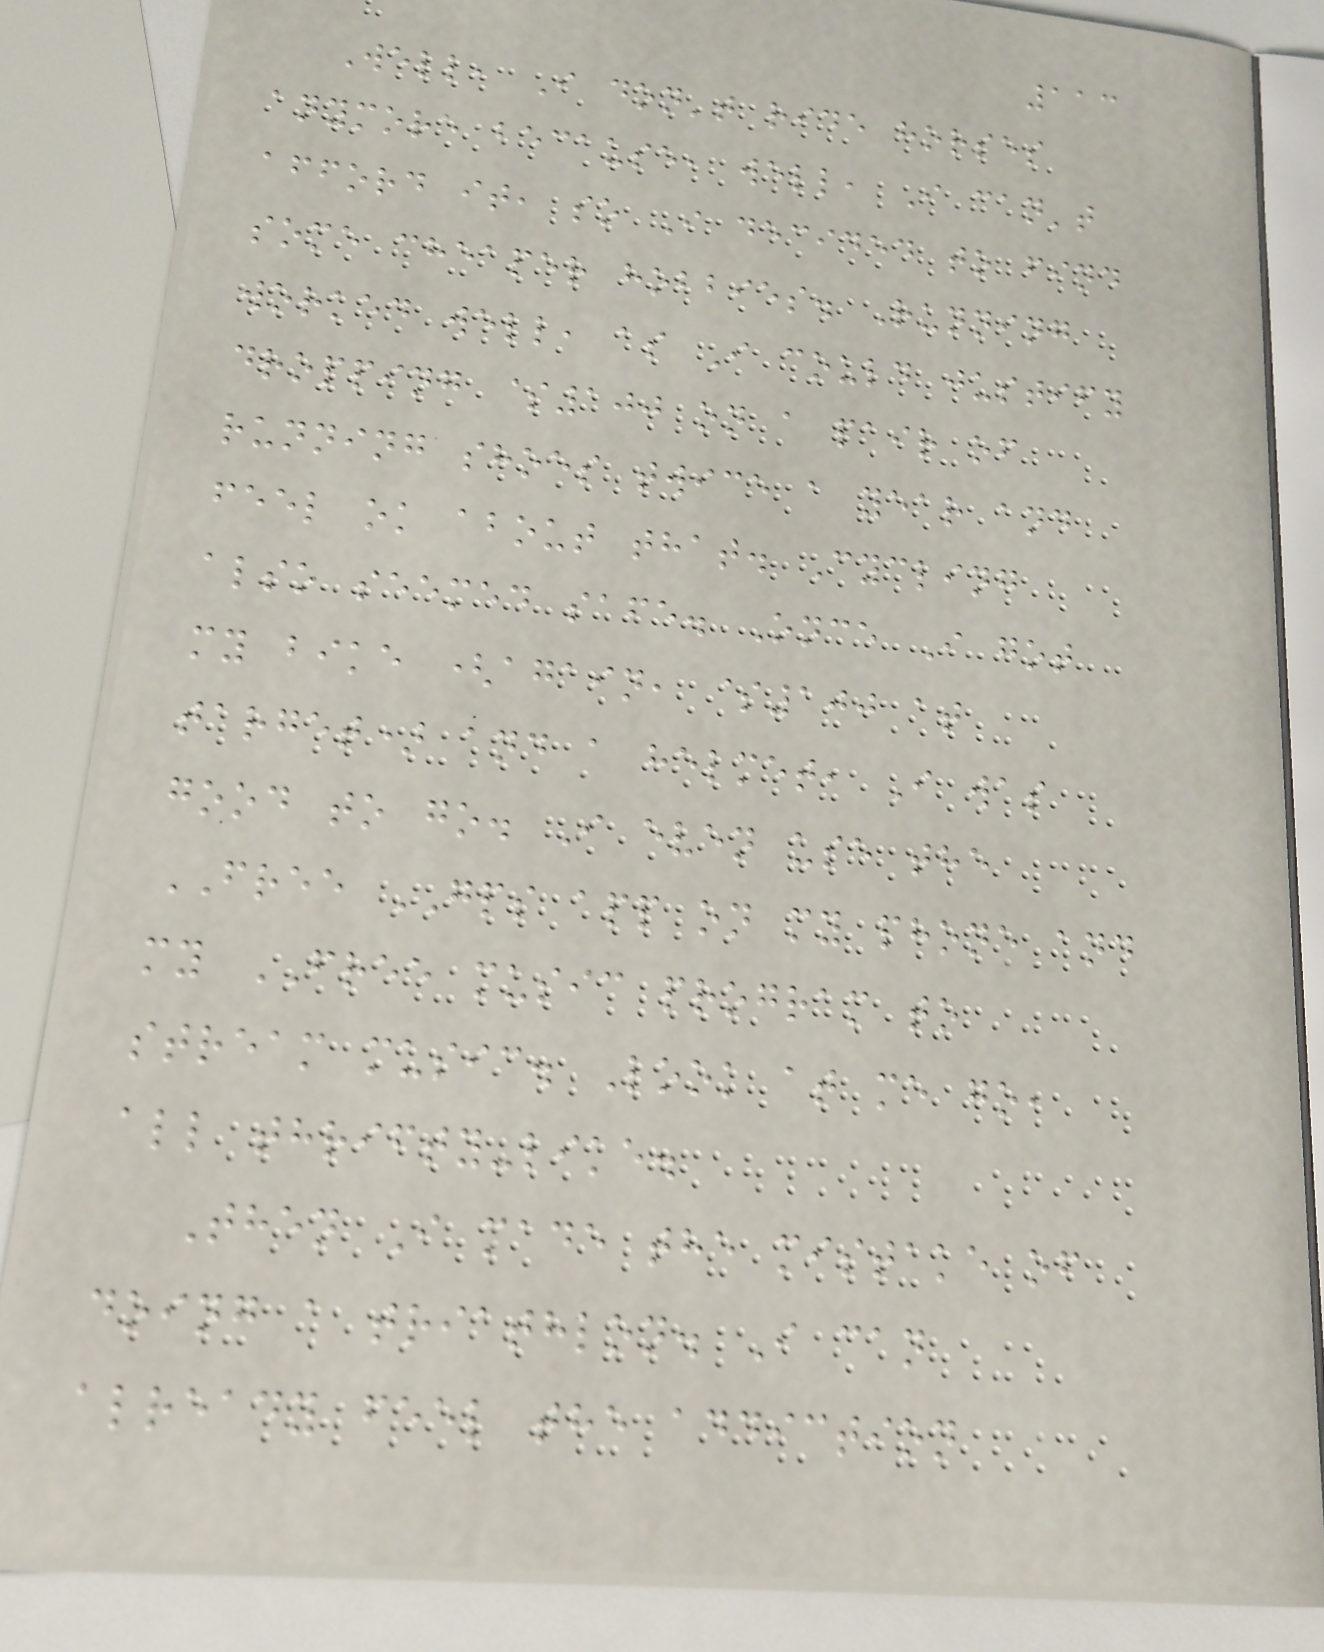113
Well, I don't ride horses
anymore because, well, I can't
afford it, so I decided to find
some cheaper hobbies. Running
worked well, as I could justify
dropping $100 on a pair of
running shoes twice a year and
feel ok about that. Cycling
also seemed safe. Once I got
my bike (again, $100 at
target) and a helmet, I was
good to go. I even use the
FREE GPS app on my phone and
my FREE music program to
stream music. Look at me go,
all thrifty-like.
Then I made the mistake of
doing a triathlon. I can
already feel the addiction
